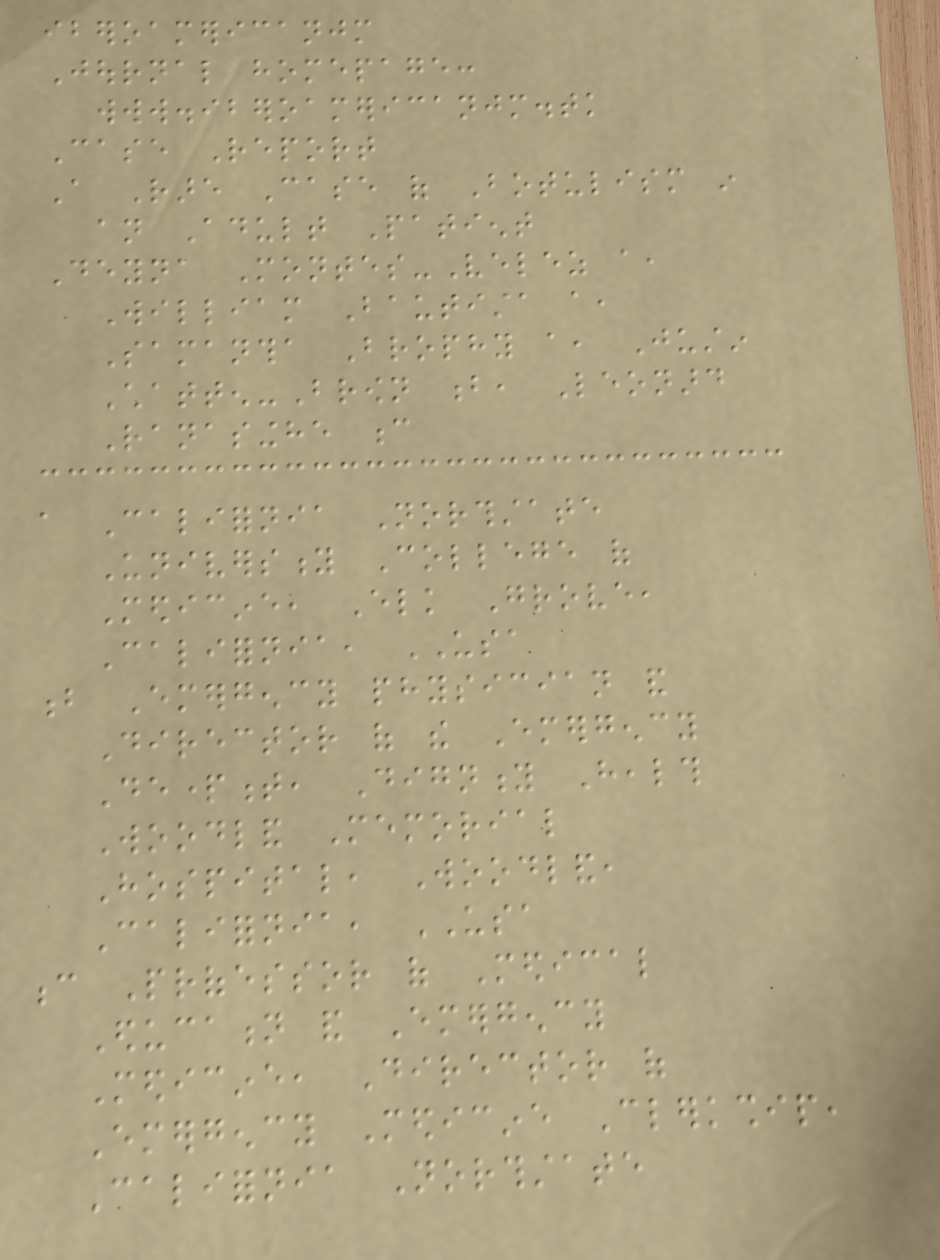iberoamericanjm
Journal homepage:
www.iberoamericanjm.tk
Case Report
A Rare Case of Botulism in
an Adult Patient
Deyna Montes-Velez a,
William Bautista a,
Samantha Brophy a, Justin
Chatten-Brown b, Leonard
Ranasinghe c
a California Northstate
University College of
Medicine, Elk Grove,
California, USA
b Emergency physician and
Director of the Emergency
Department, Dignity Health
Woodland Memorial
Hospital, Woodland,
California, USA
c Professor of Medical
Education and Emergency
Medicine, Director of
Emergency Medicine Clerkship,
California Northstate
